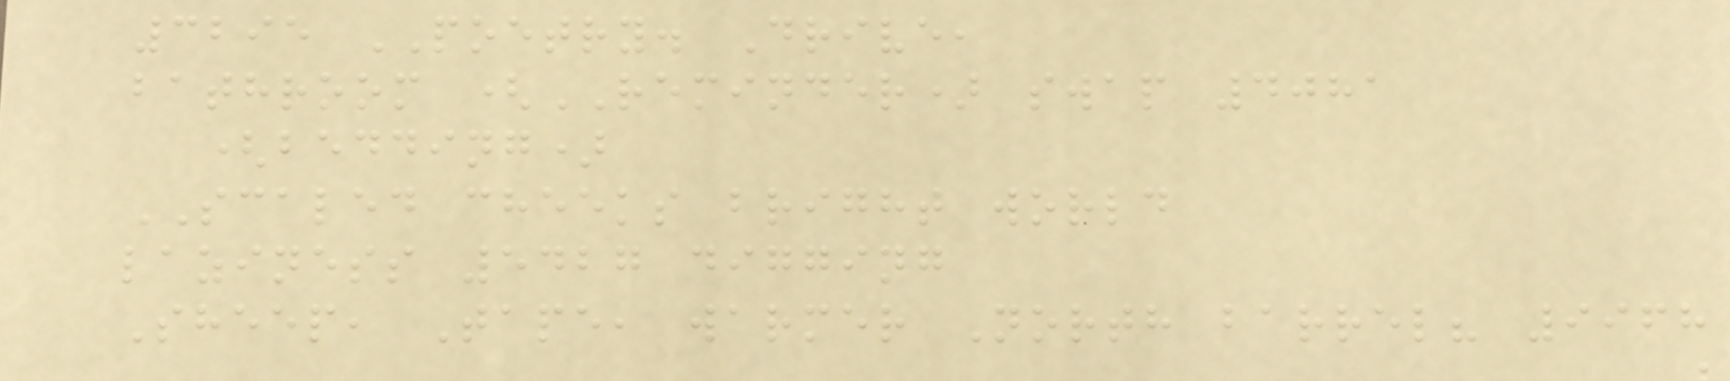3295 POETRY. Drive,
bathroom (REMINDER) swap 4081
(bedding)
SCALED cheeks bright world
laziness 5427 digging
Sheep, Tape, warmer North barrel? 9968
